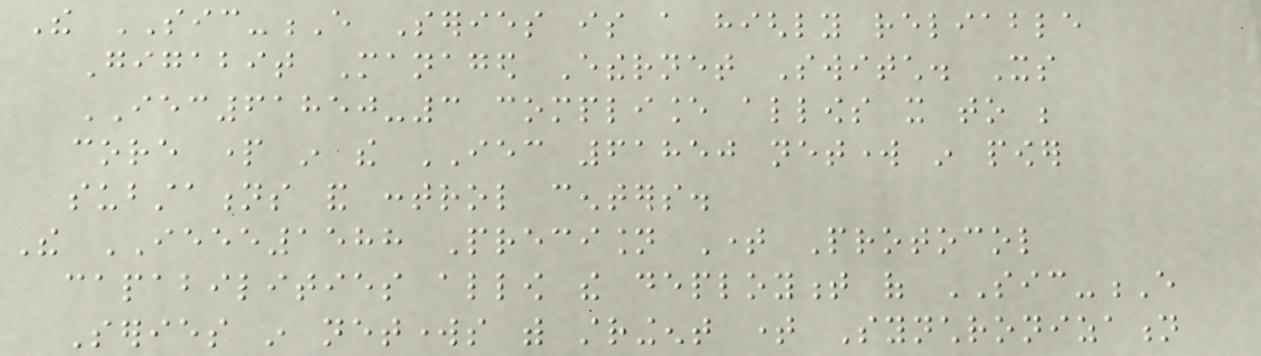The SIC-E Series is a highly reliable
Gigabit Managed Ethernet Switch. Its
IEC61850-3 compliance allows it to be
core part in the IEC 61850 network in power
substations and control centers.
The IEEE1588 Precision Time Protocol
capabilities allow the deployment of SIC-E
Series in networks with stringent time Synchronization
